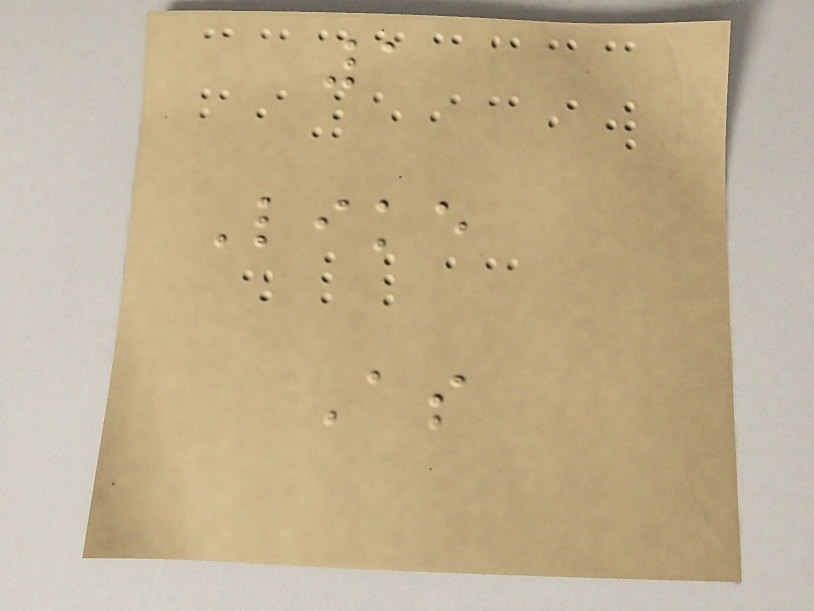1
Like
As
